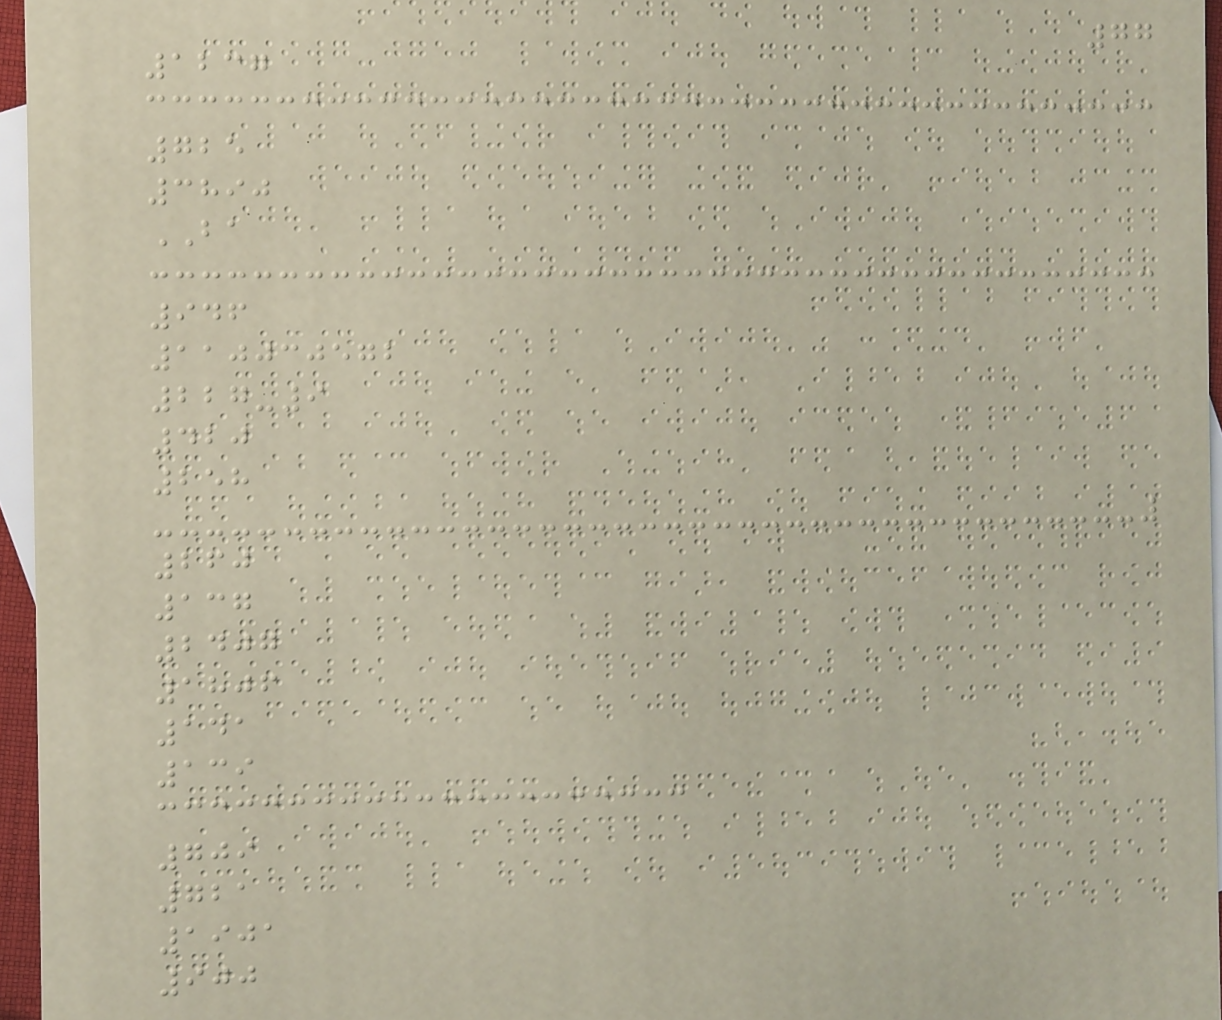77
1237
725
3890
BA
946
110030572
227-9
420
258
260
137
2407
1806
141
139
709
721
1901
900
